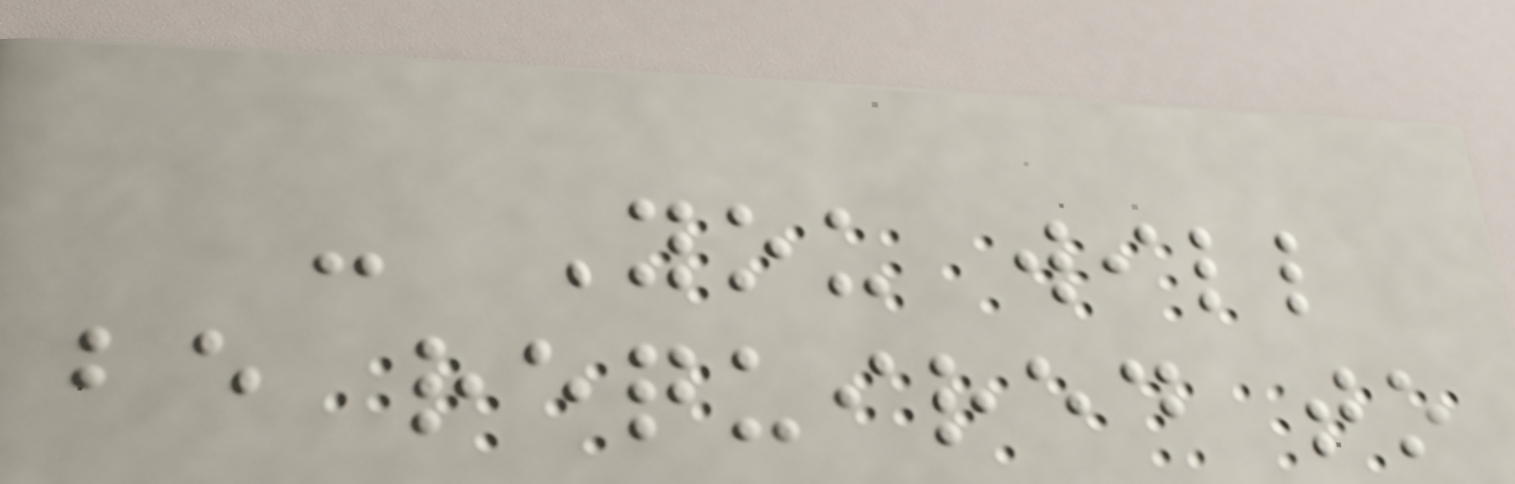- You will
be required to
